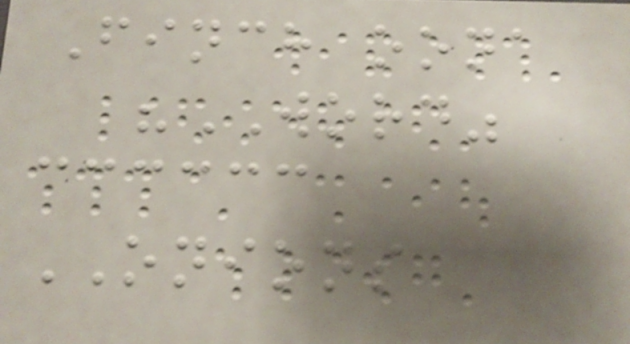Finch oona
"WORD"
ONIONS
